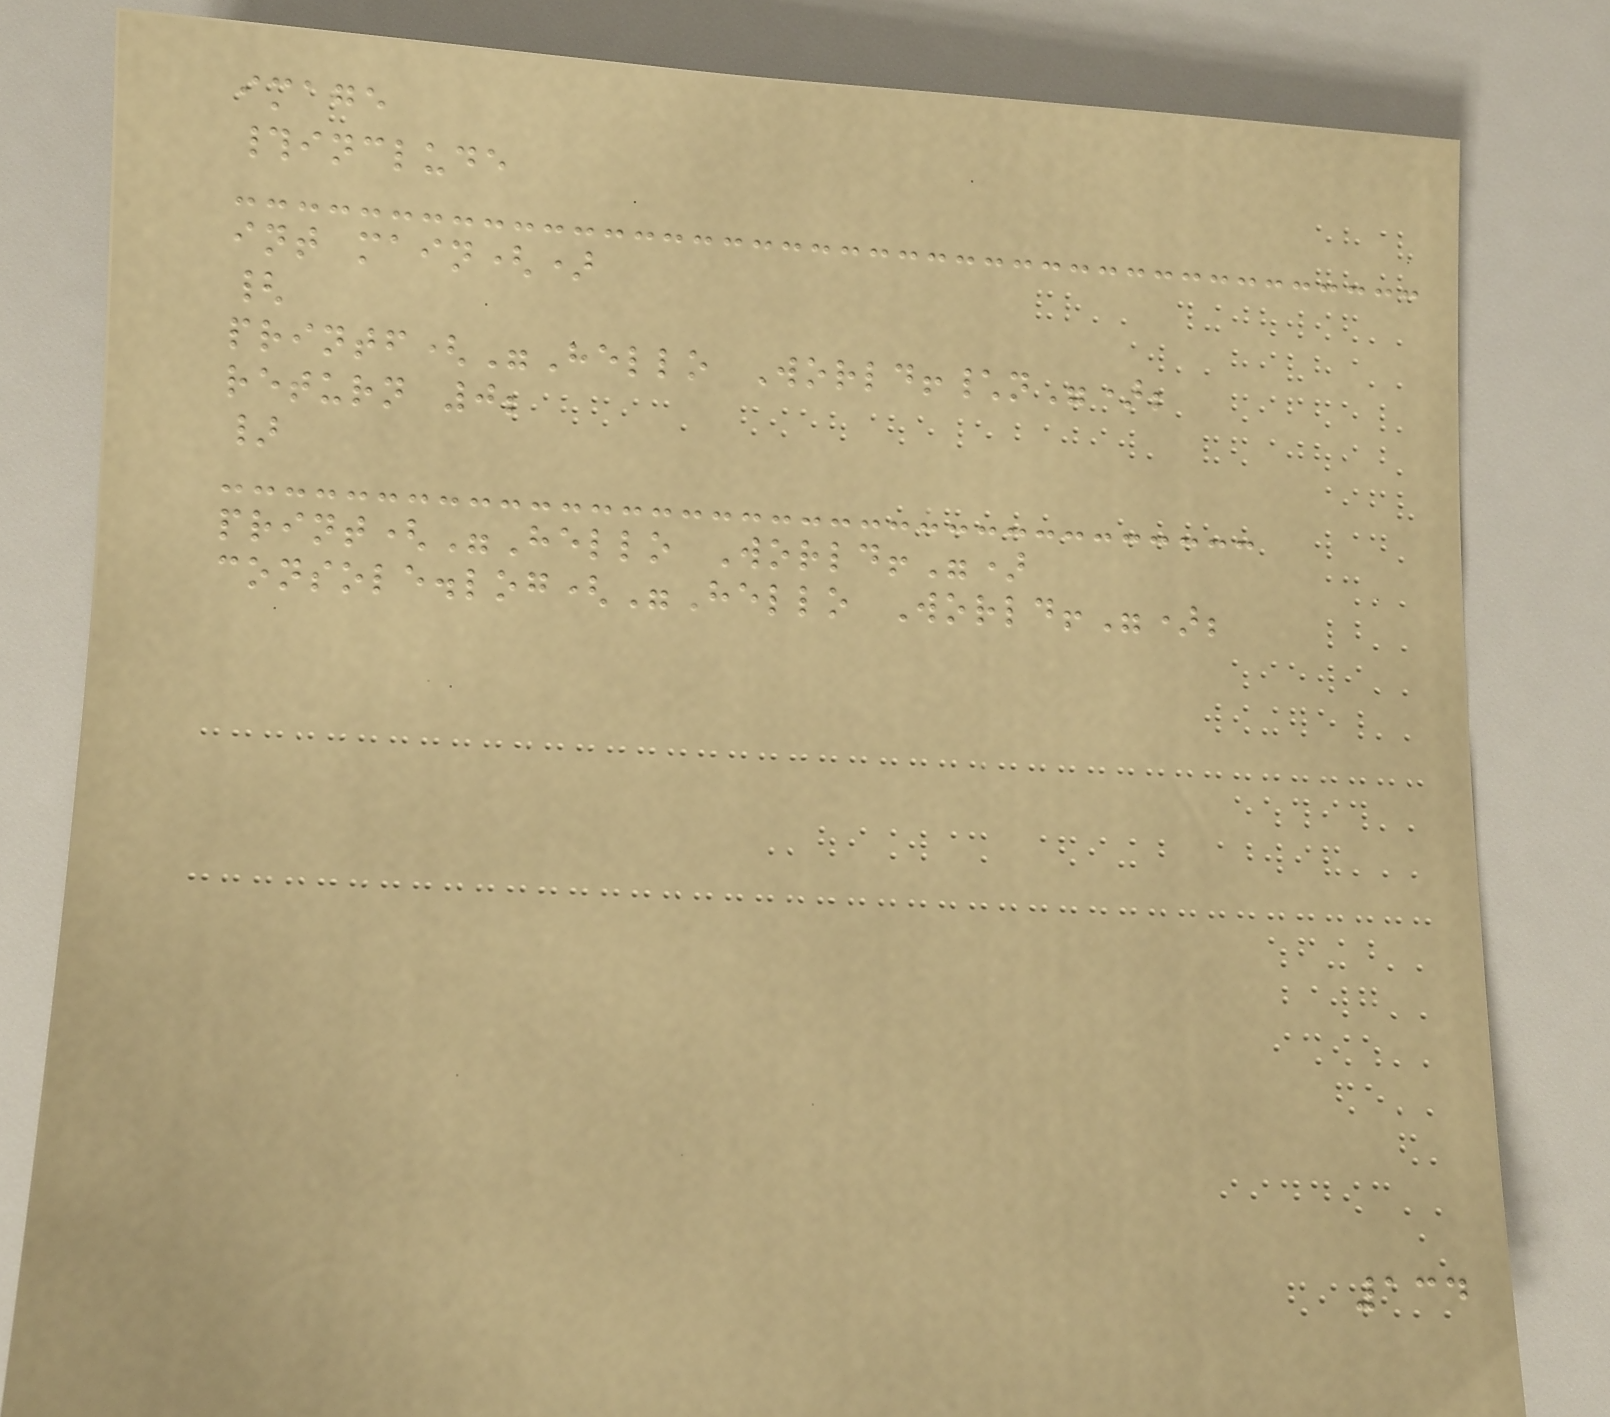image
#include
int main()
{
printf("Hello World!\n");
return 0;
}
print("Hello World!")
console.log("Hello World!");
134
